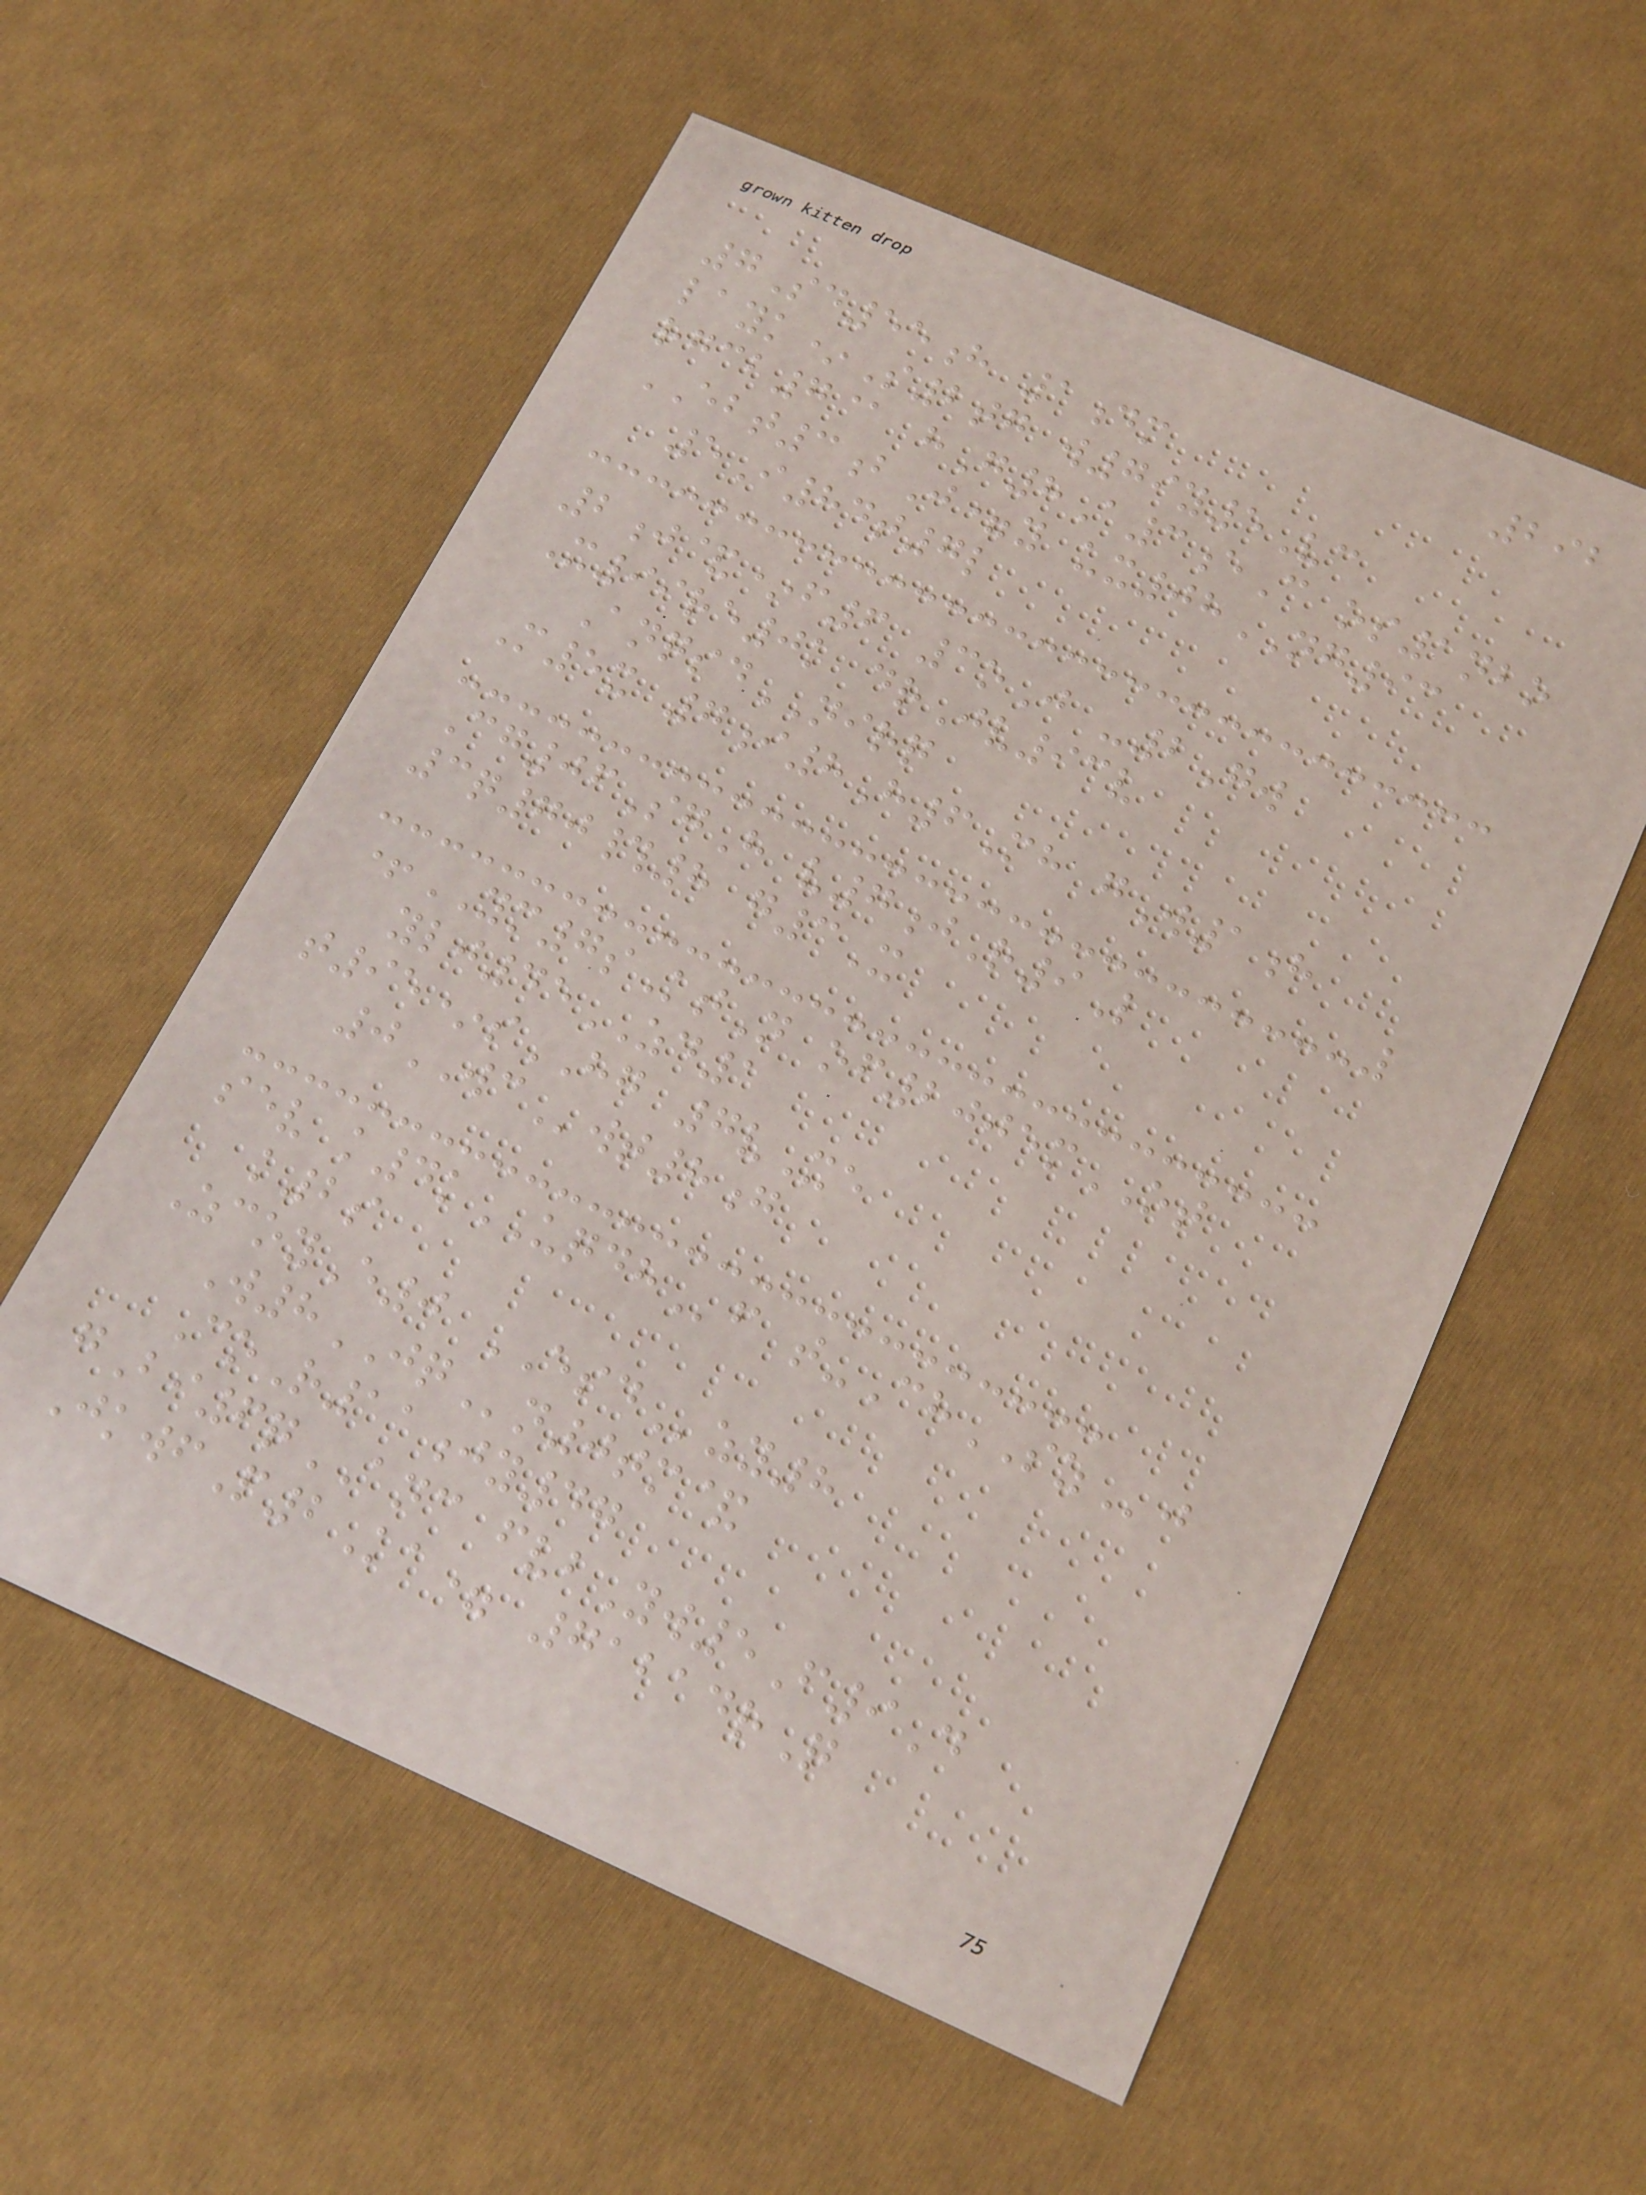292
7Sd55h 1dm
layk*S2tg w79y5Vc
rgcb7@ hG8A3eC os1nbo
EBT3bJ=y ux08NG93
5I84t7l
2j&*f6 3oJ -2Gw
X99re0k drJv93v
AnqsdNIRQ
M5x 7i8H6Mh gW1h
Cg06SgH v7jR9L
3q70#8 g3X
+YM7sKtN of2005mOT
ylj45ZD1
t95*sHG 7vXe
0WCwt8g
sev k4kUQDHf t-ChSZj
k2s
ZcoyE0 ESDzy8
W8JQn0tm&
CoR11jy47
gBi6qANC fvbYw5F9D
JkwfP2Ka= 71214rQ
